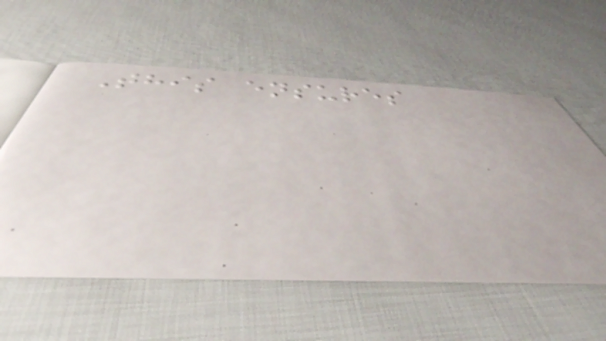This ensures
